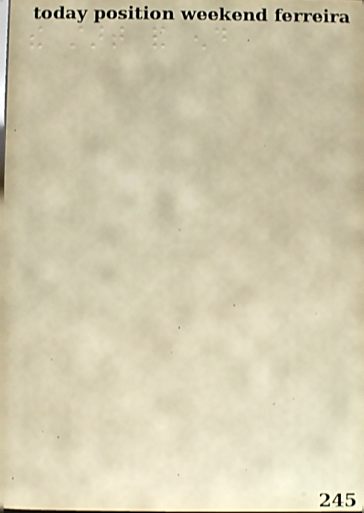the start and end
